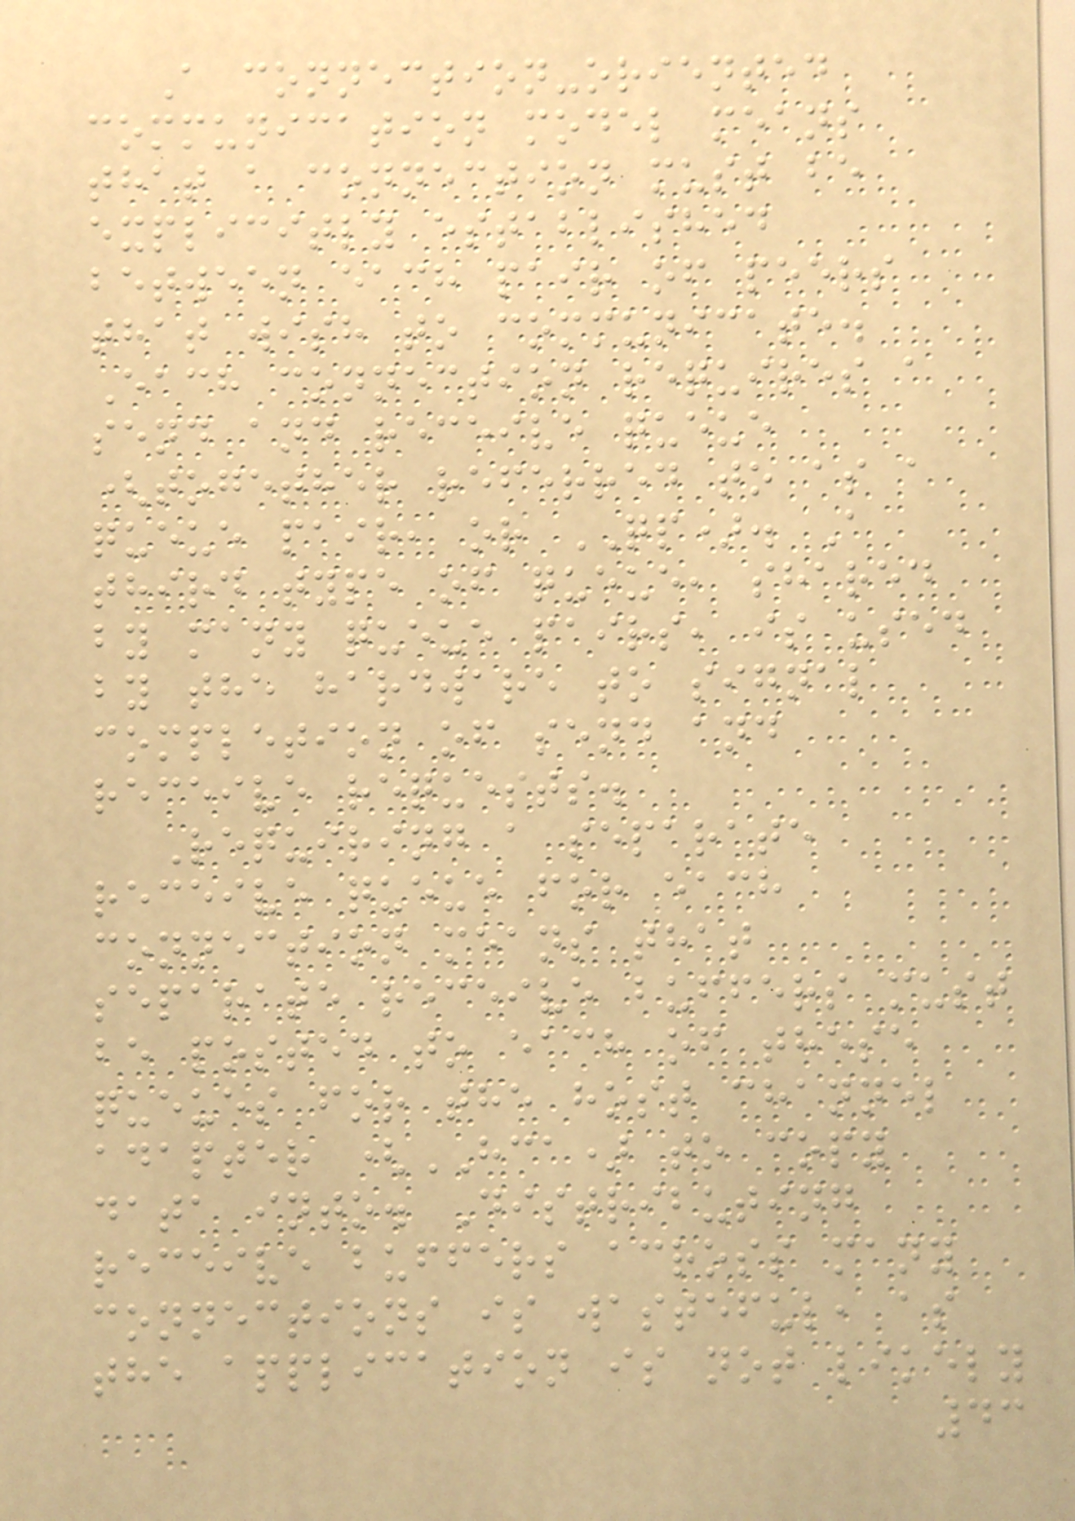A connection-oriented
communication model means
that a connection must be
explicitly established
between each pair of peers
that wish to communicate.
Each connection requires a
send and receive queue
(together referred to as a
queue pair, or QP). A
third type of queue, shared
by many queue pairs, is used
by the hardware to signal
completion of send and
receive requests.
Requiring a separate
receive queue for each
connection means that
separate receive buffers must
be posted to each of these
queues for the host channel
adapter (HCA) to copy
data into. Distributing
receive buffers across many
connections is wasteful, as
the application is not likely
43
